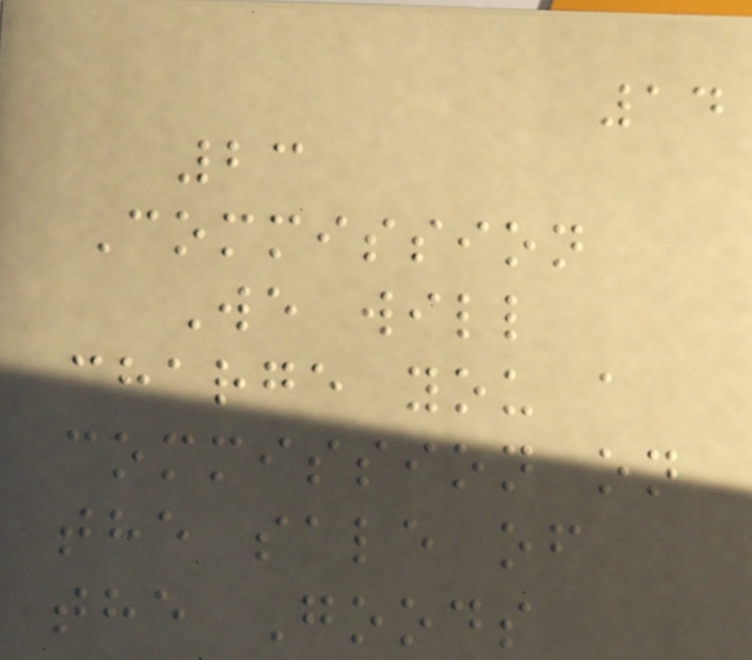14
23
Commission
We will
charge you a
commission on
the sale of
the Goods
